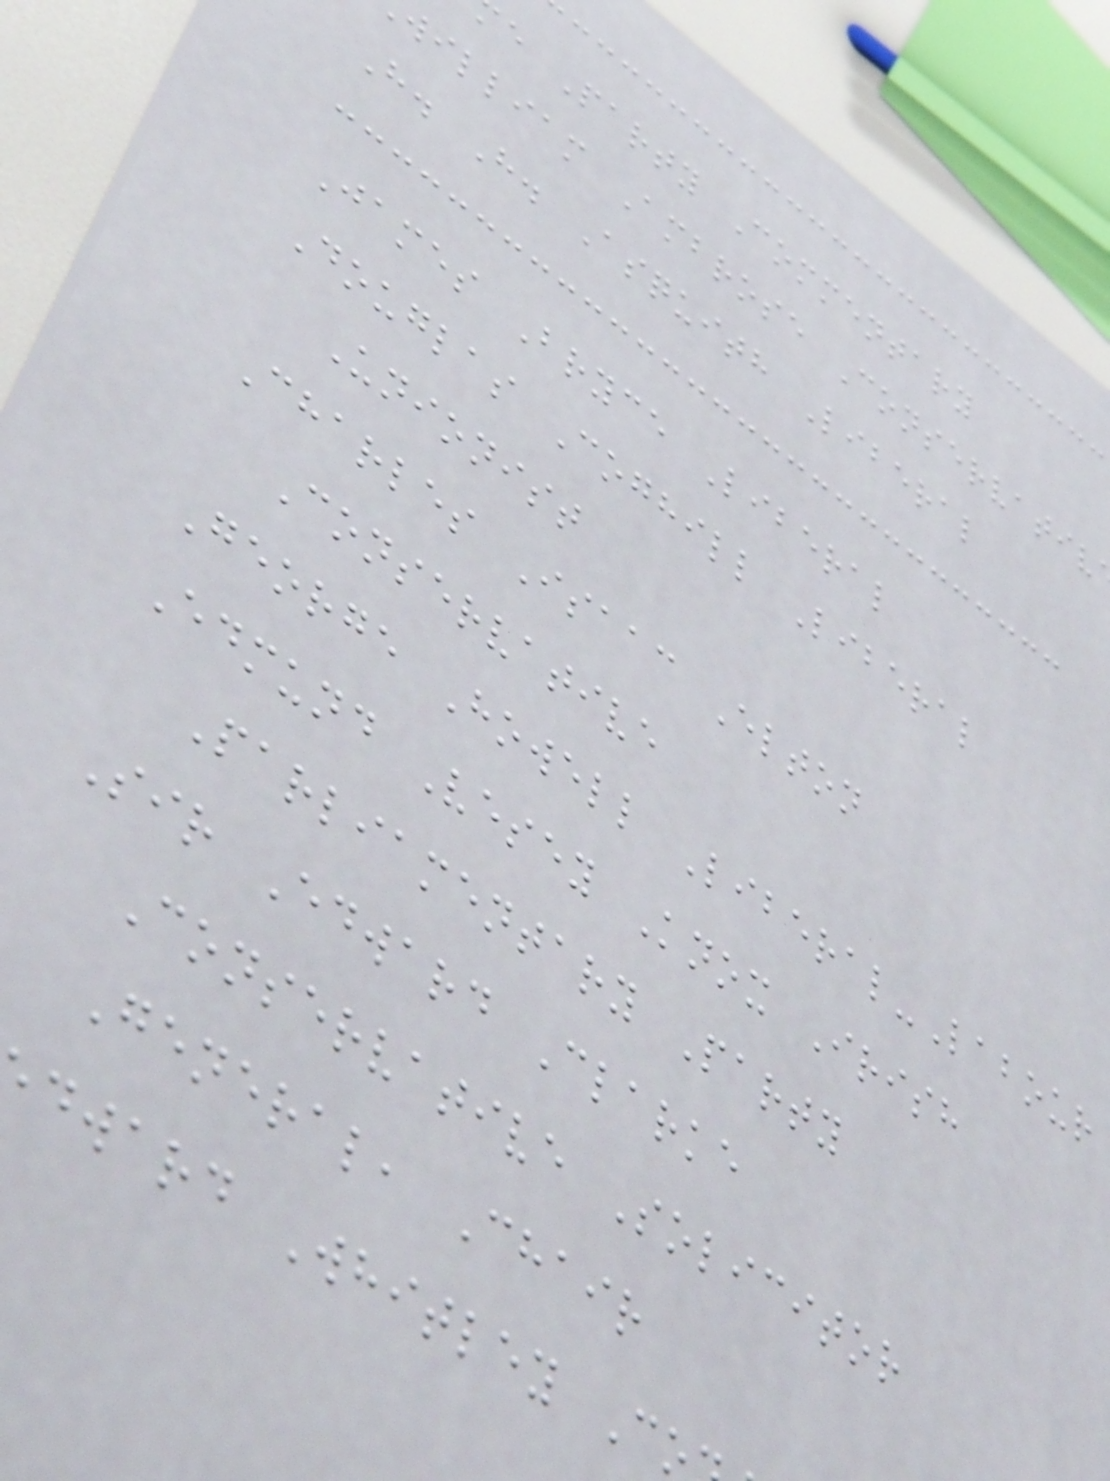e Party Commentary
william Ambrose Conservativ
H. H. Asquith Liberal
James Bryce Liberal
Douglas Coghill Liberal
Unionist
Charles Isaac Elton
Conservative
George Howell Liberal-Labour
Edmund Vesey Knox Irish
Parliamentary Party
Sir Edward Clarke
Conservative Solicitor
General, Chair
dward Whitley C
